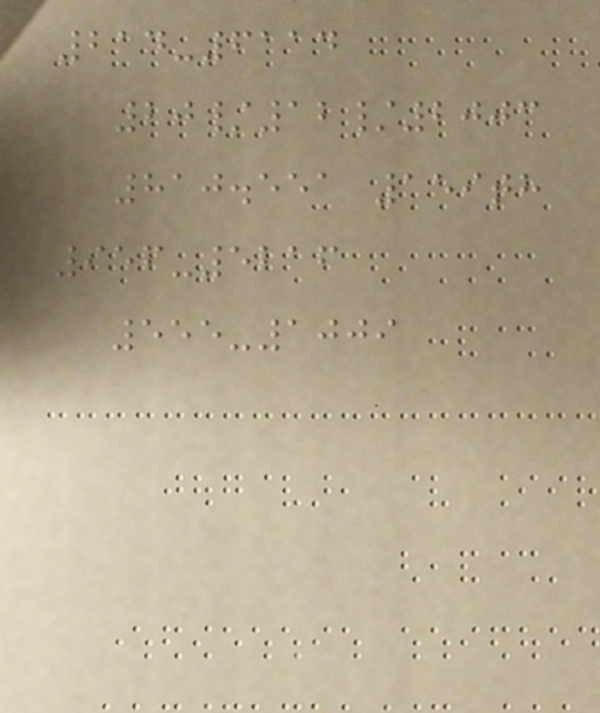214-6114
20/12/2003
810.551 159th
956-5216
555-1009
